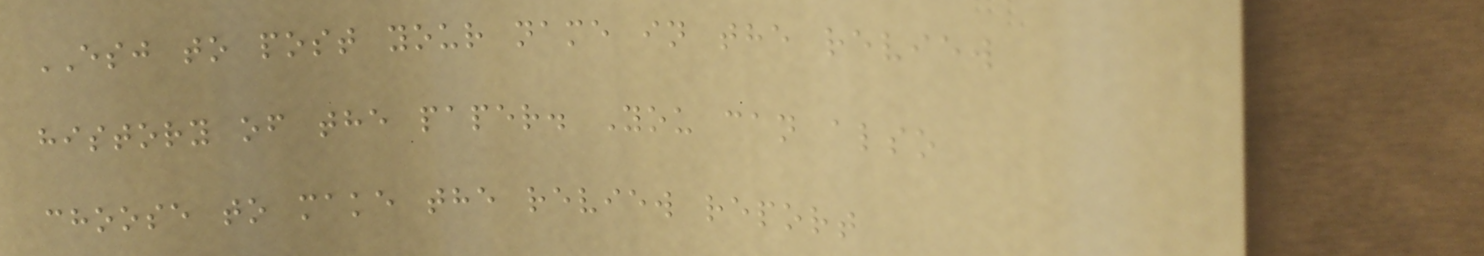ESJ to post your name in the review
history of the paper. You can also
choose to make the review report
